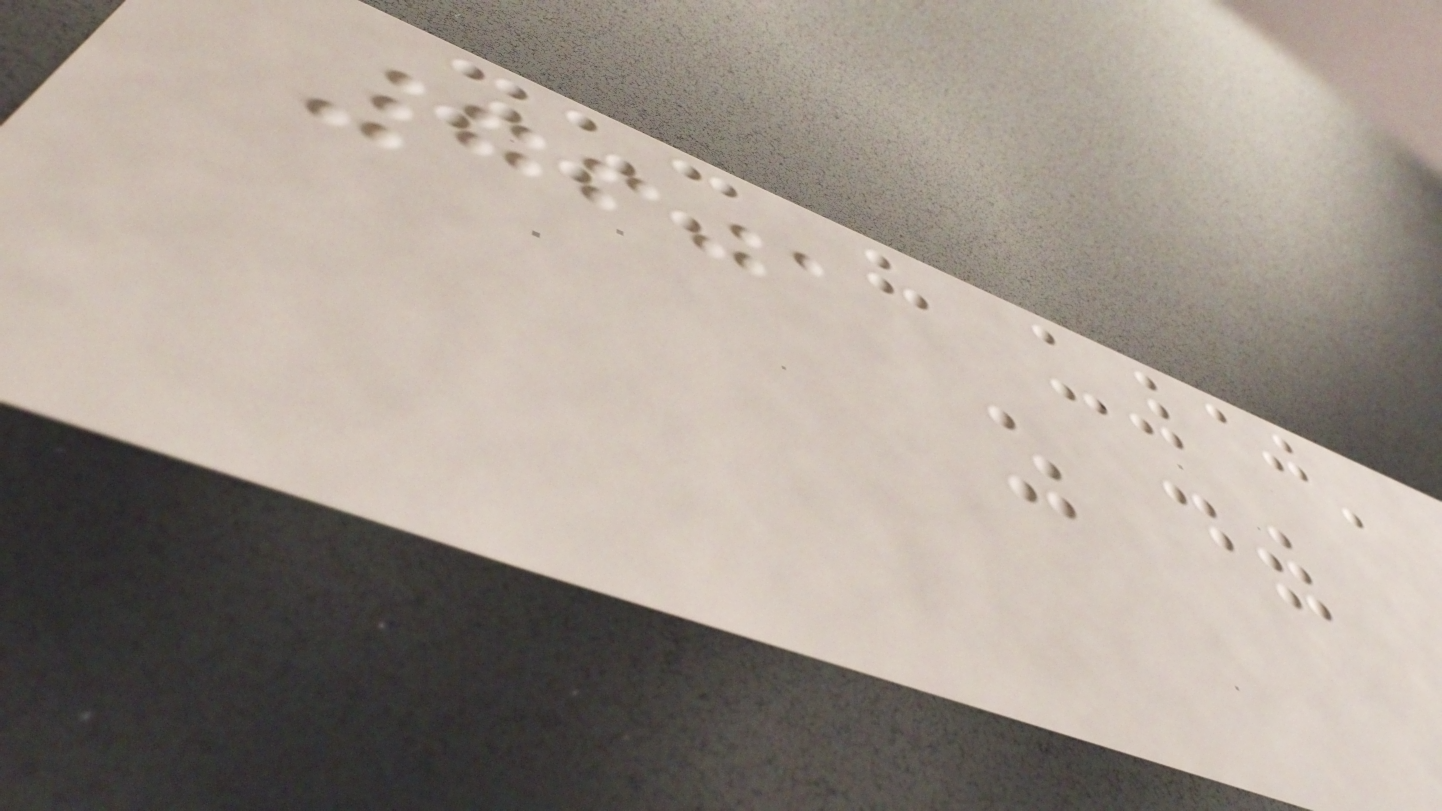7601
